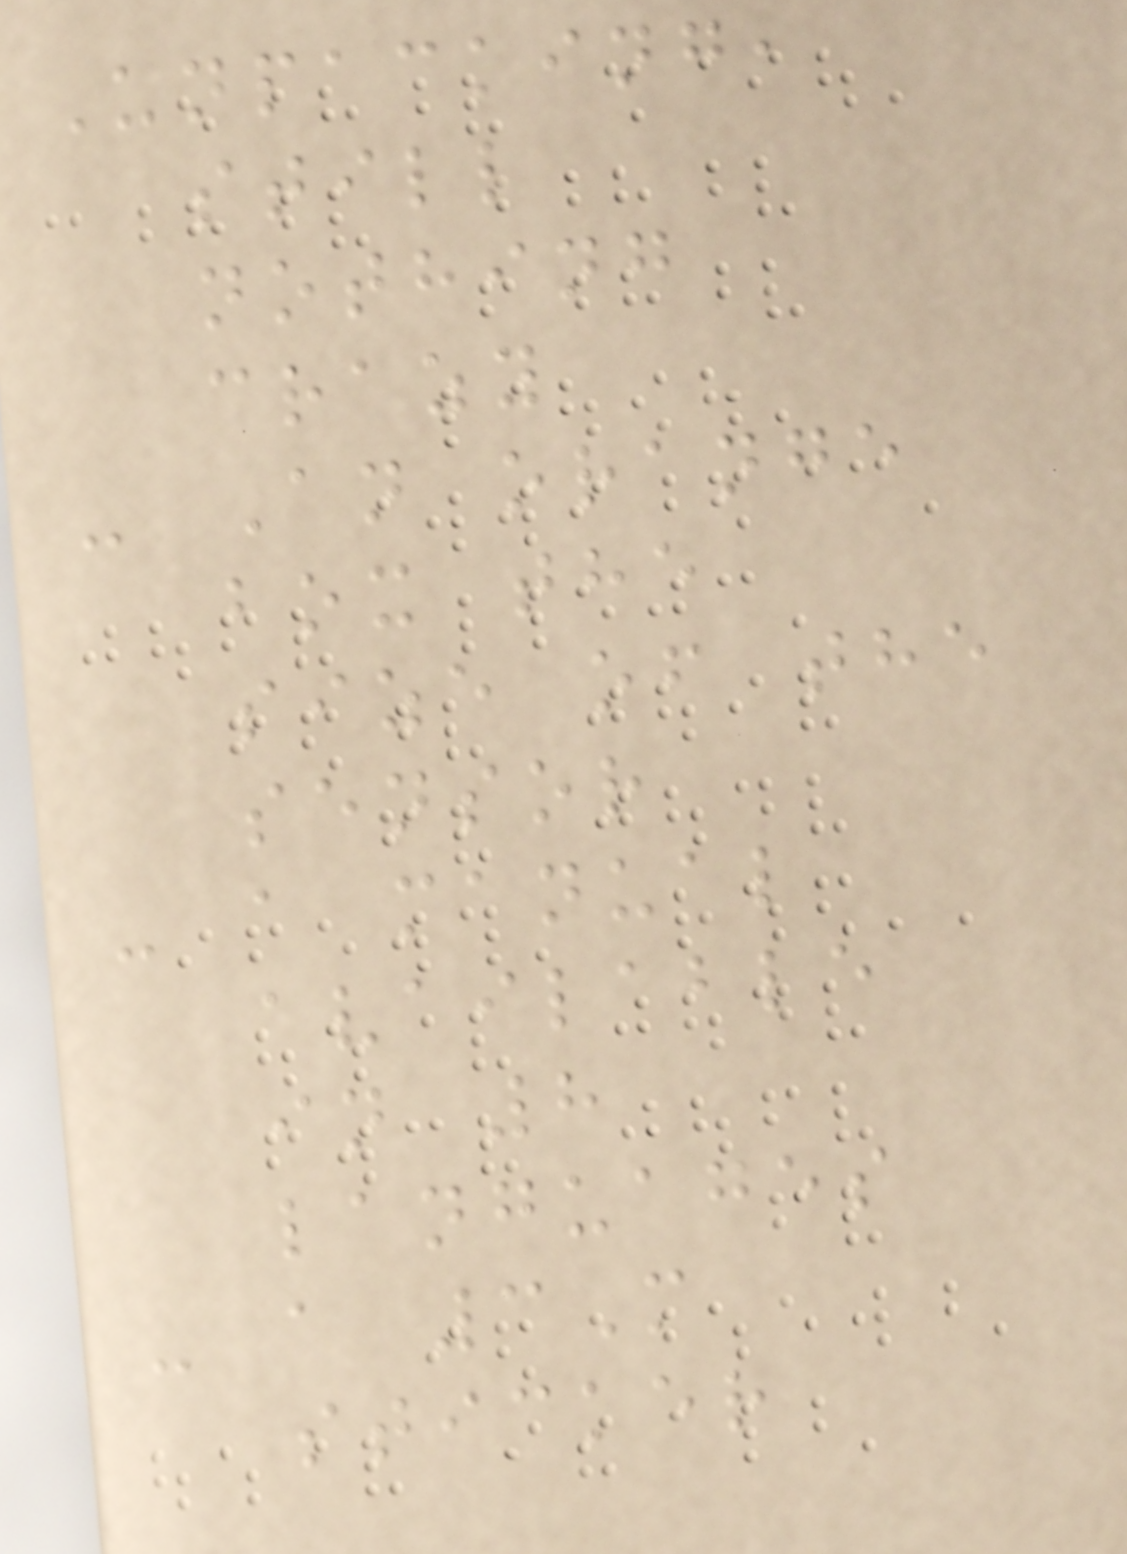Unpacking,
still
nothing
crazy
- An orange
box the
size of the
sensor
- a manual
available
in 8
languages
- a 3M
sticker
